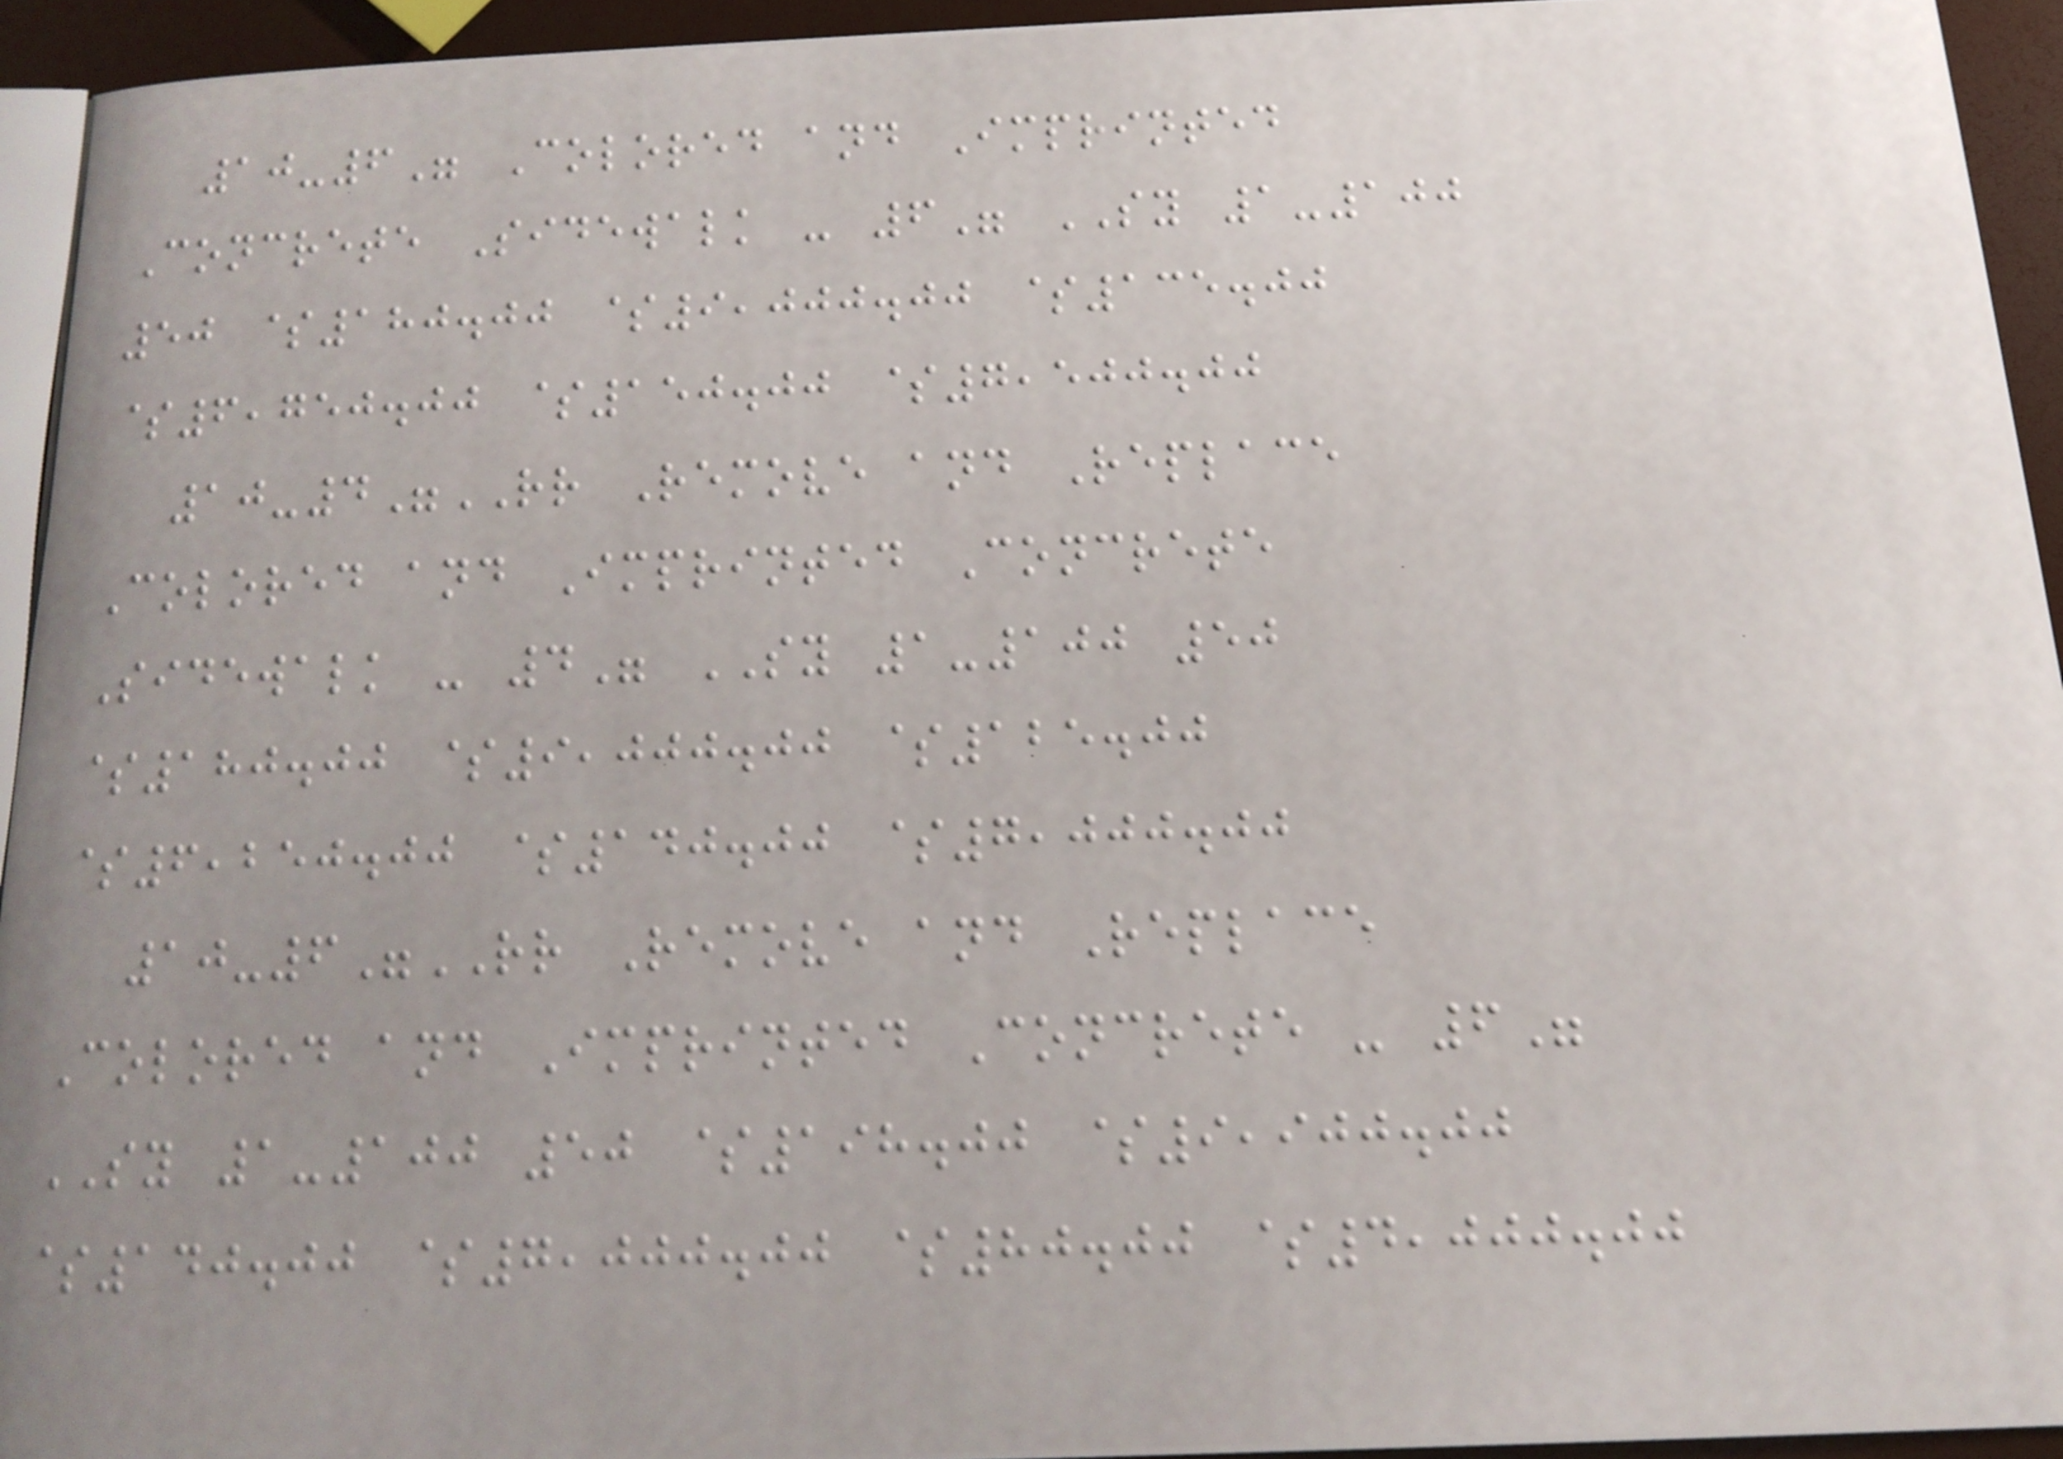10-6" Colored and Imprinted
Concrete Sidewalk - 6" SY 1-100
50 $180.00 $9,000.00 $135.00
$6,750.00 $150.00 $7,500.00
10-4"RR Remove and Replace
Colored and Imprinted Concrete
Sidewalk - 4" SY 1-100 50
$180.00 $9,000.00 $125.00
$6,250.00 $140.00 $7,000.00
10-6"RR Remove and Replace
Colored and Imprinted Concrete - 6"
SY 1-100 50 $198.00 $9,900.00
$140.00 $7,000.00 $80.00 $4,000.00
